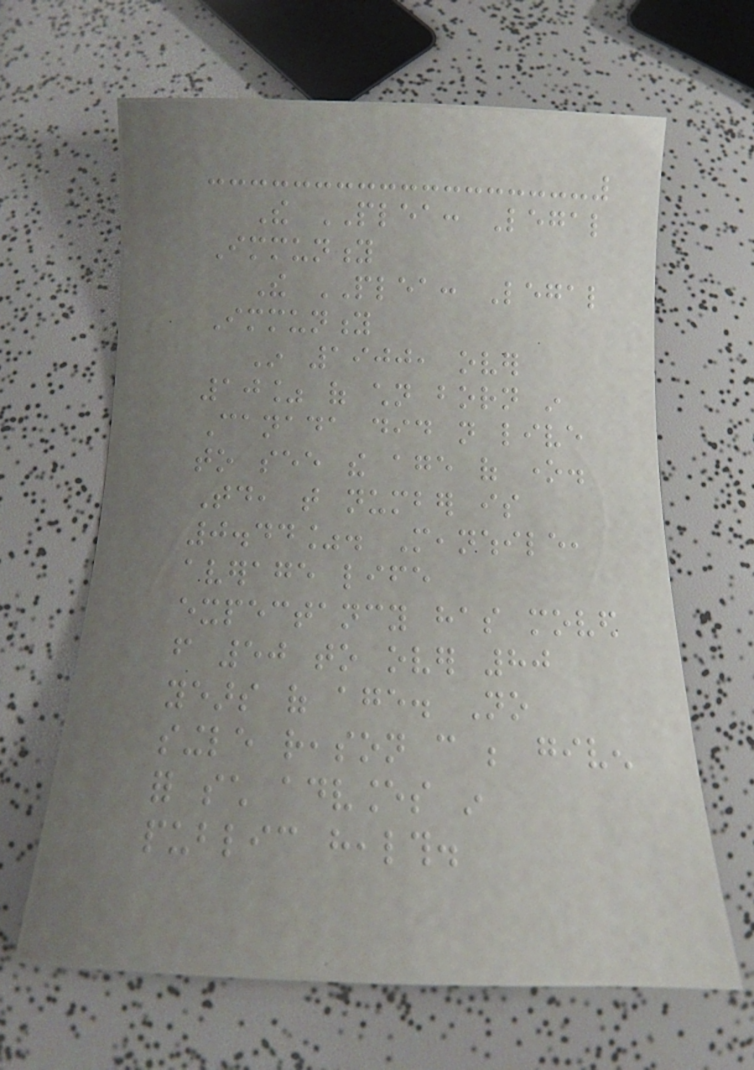The PLEA: Legal
Immunity
The PLEA: Legal
Immunity
In 1900, over
10% of children born in
Canada did not live
to see the age of one.
Today, that number is
0.44%. Meanwhile,
average life
expectancy has moved
from 50 to over 80
years of age. No
single reason can be given
for such advances in
public health.
